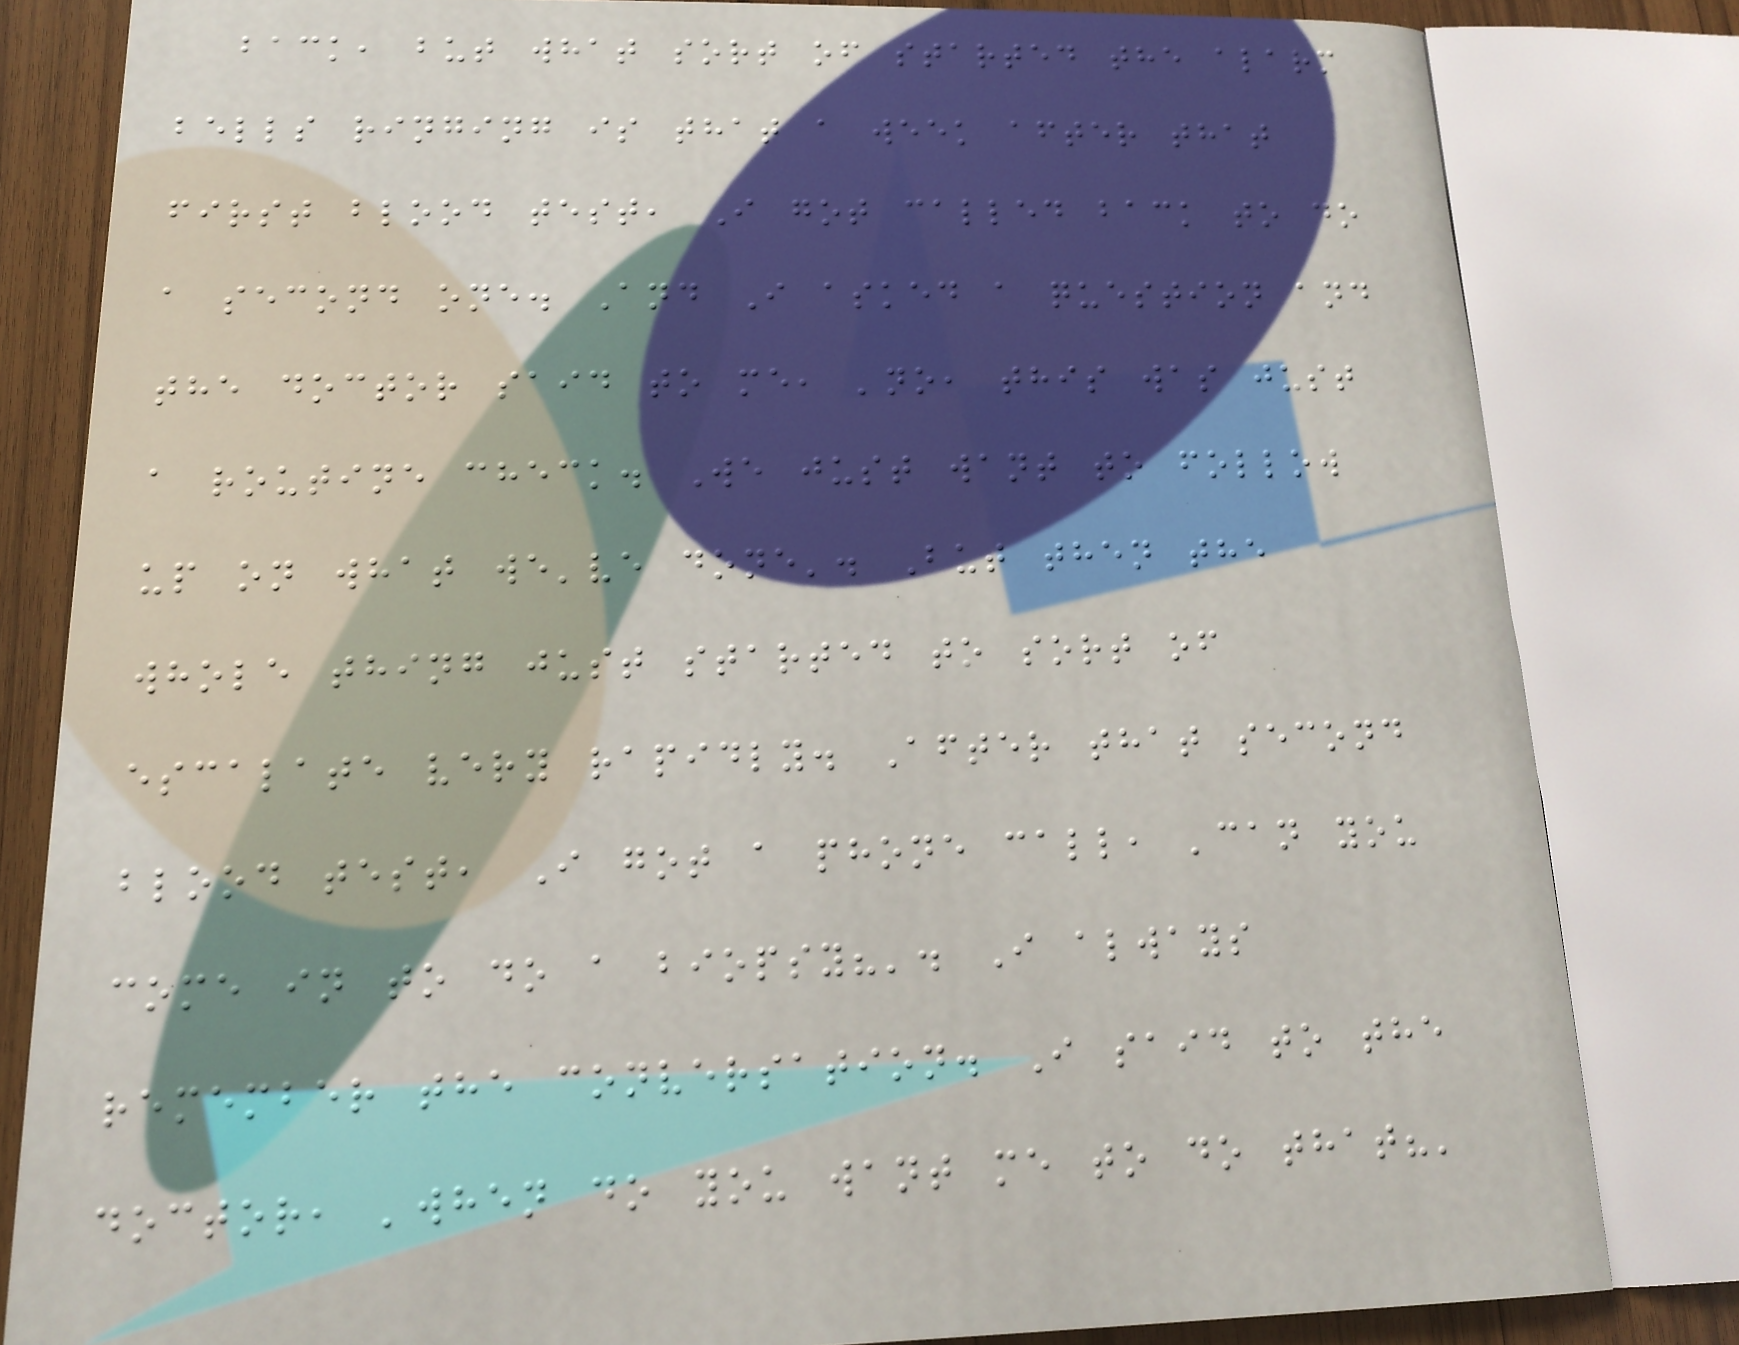back, but what sort of started the alarm
bells ringing is that a week after that
first blood test, I got called back to do
a second one. And I asked a question and
the doctor said to me, 'no, this was just
a routine check. We just want to follow
up on what we've done'. But then the
whole thing just started to sort of
escalate very rapidly. After that second
blood test, I got a phone call, 'can you
come in to do a biopsy?'. I always
remember the conversation. I said to the
doctor, 'when do you want me to do that?'
